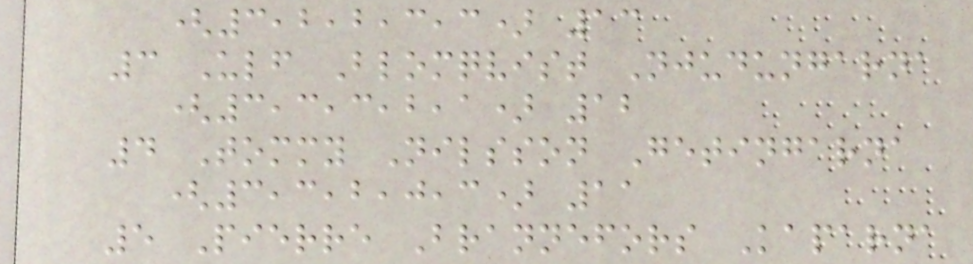(3,2,2,3,3) 13
3 Ulf Blomqvist Njudungarna
(3,3,3,2,1) 12
4 Tommy Nilsson Getingarna
(3,3,2,0,3) 11
5 Pierre Brannefors Kaparna
